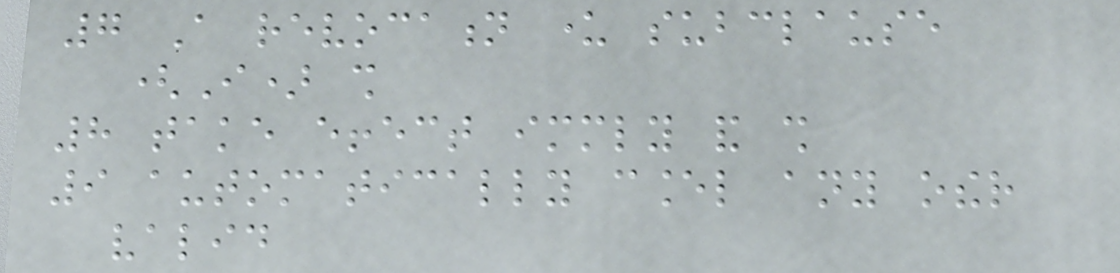7 A revocation under subclause
(I) shall
8 take effect immediately and shall
9 automatically cancel any other
valid
